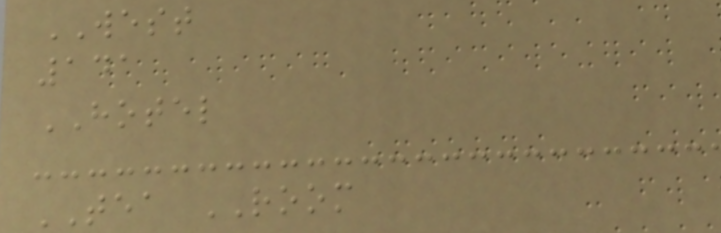WEST
141
HOTEL
TEA ROOM
